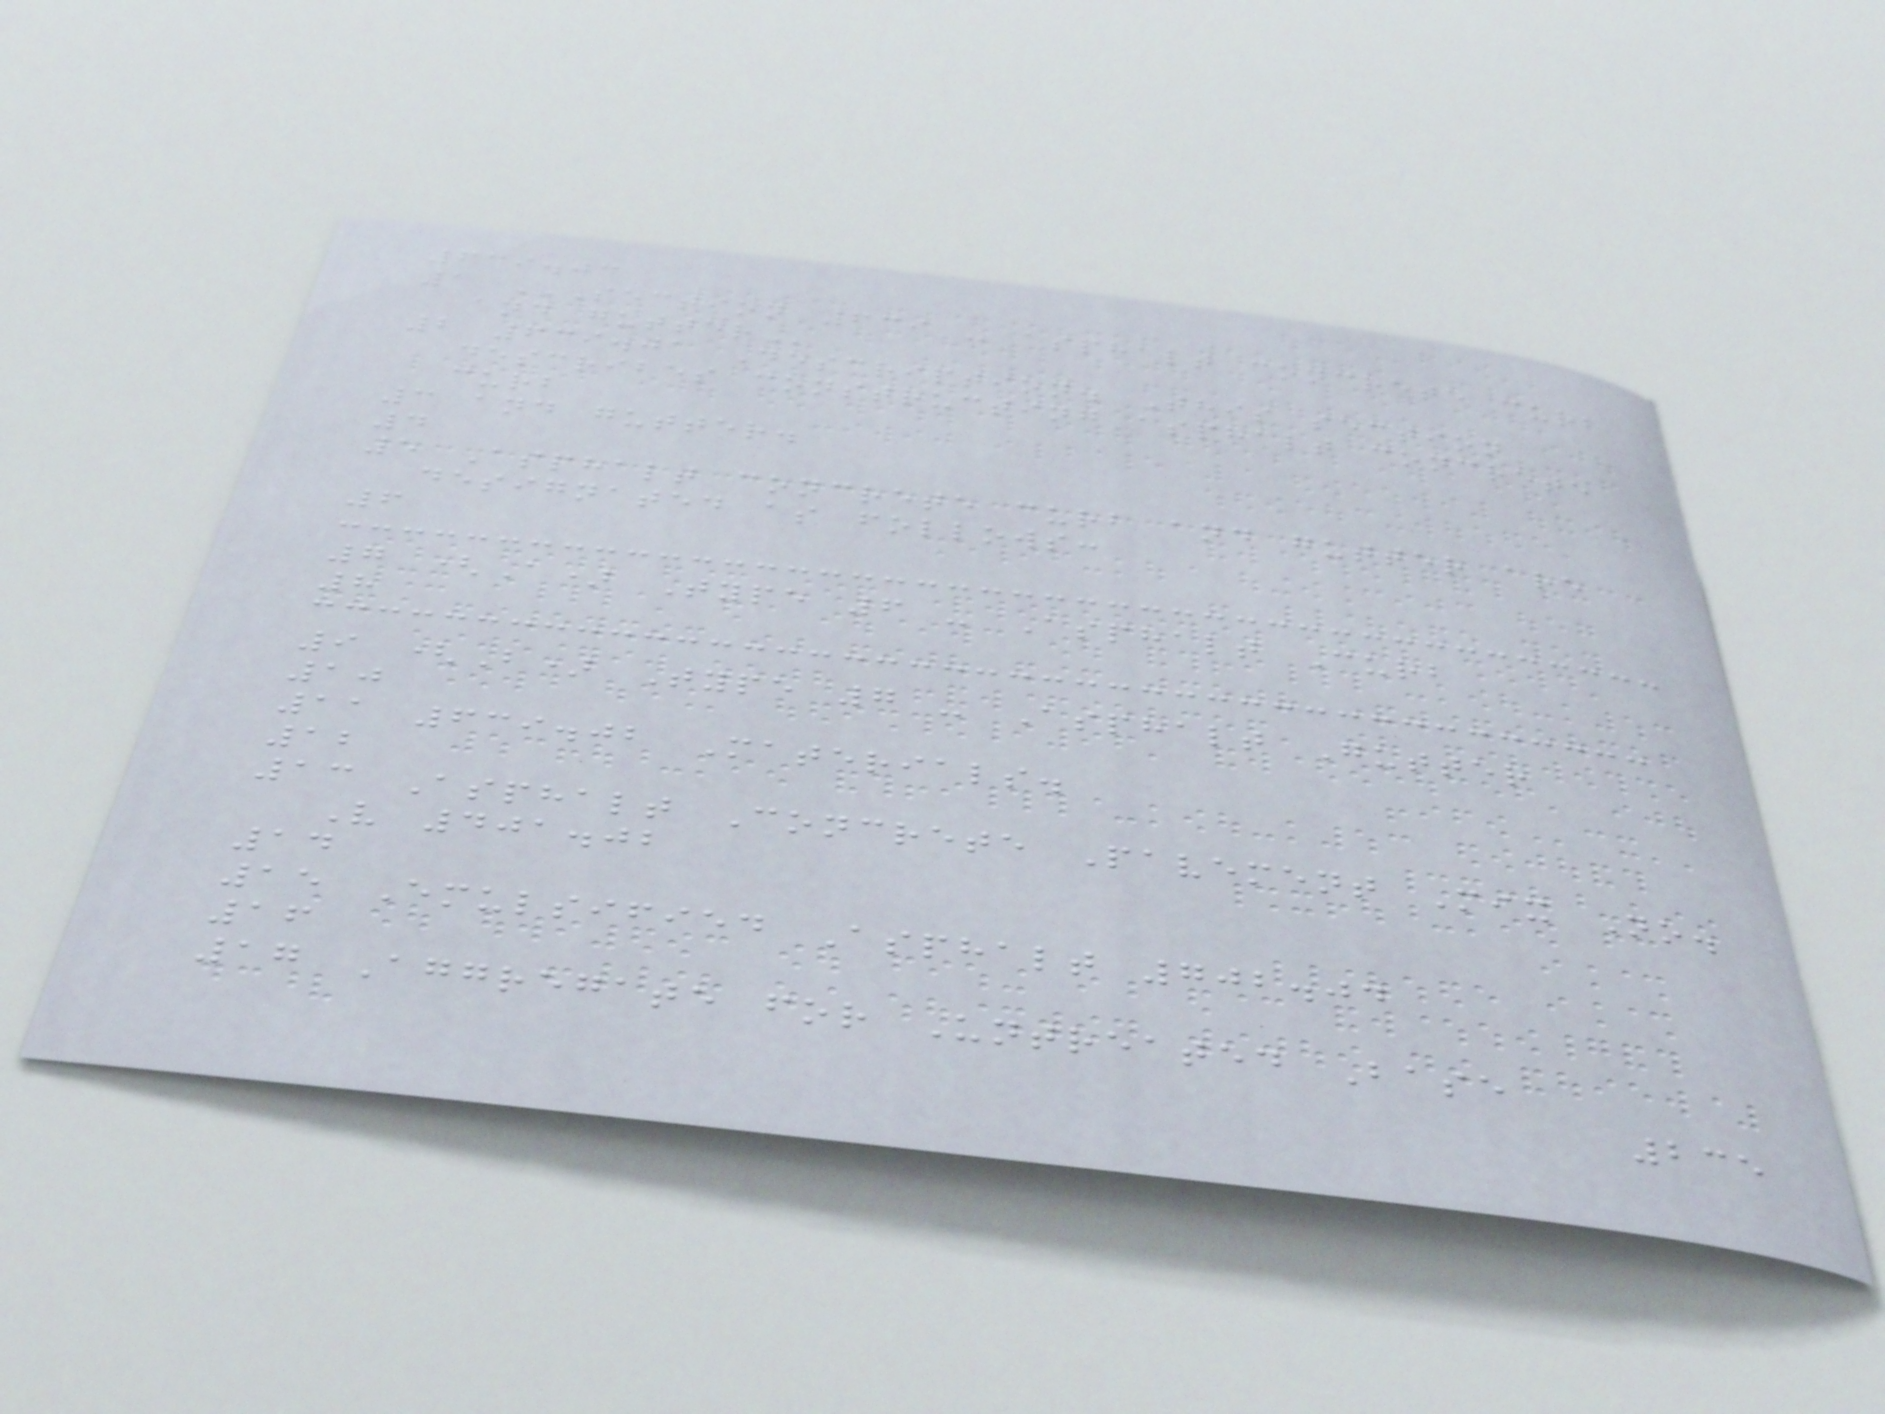639.03
1 SECTION 639 - ASPHALT CONCRETE CURB
AND GUTTER
2 639.01 Description. This section
describes constructing asphalt concrete
curb
3 and gutter.
4
5 Asphalt concrete curb and gutter are
designated as follows:
6
7 (A) Type 6 - Asphalt Curb
8
9 (B) Type 7 - Asphalt Gutter
10
11 639.02 Materials.
12
13 Asphalt Concrete Pavement Mix No.
V 401.02
14
15 Emulsified Asphalt 702.04
16
17 Aggregate for Untreated Base
235
